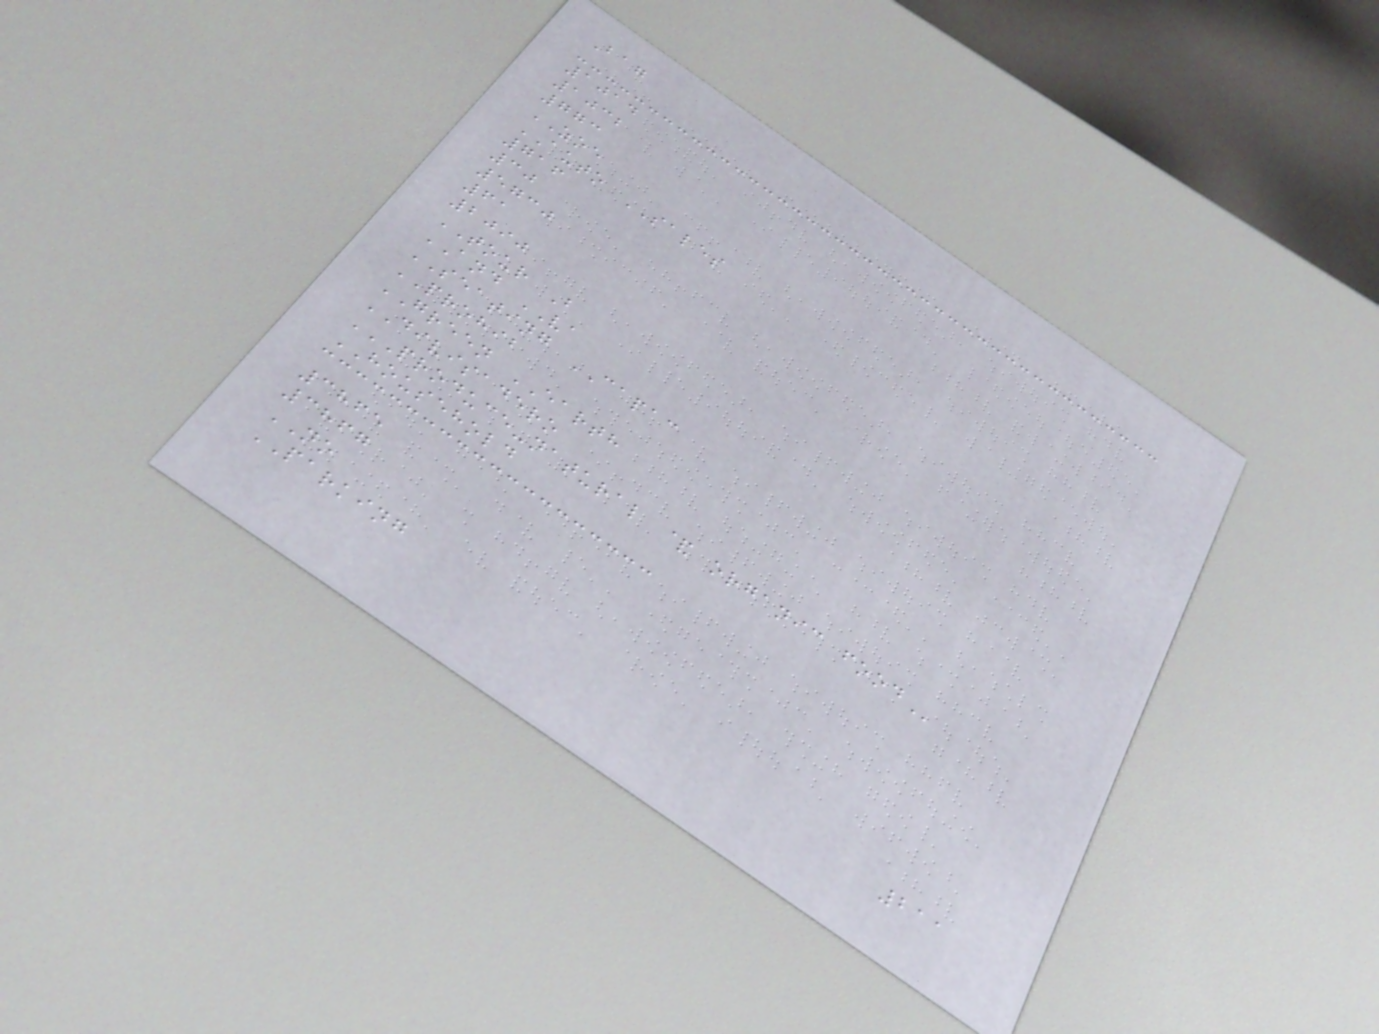Bag
1014
1032
773
ZOE
AUTO SALES
716
30
5730
61
2090
TOUR B
AND VA
SEATING CAPAC
PROHIB
GREEN EARTH
DIVISADERO
PRODUCE-NATURAL & ORGANIC FOOD
HOUSEHOLD
3865
3867
NO
PARKING
211
